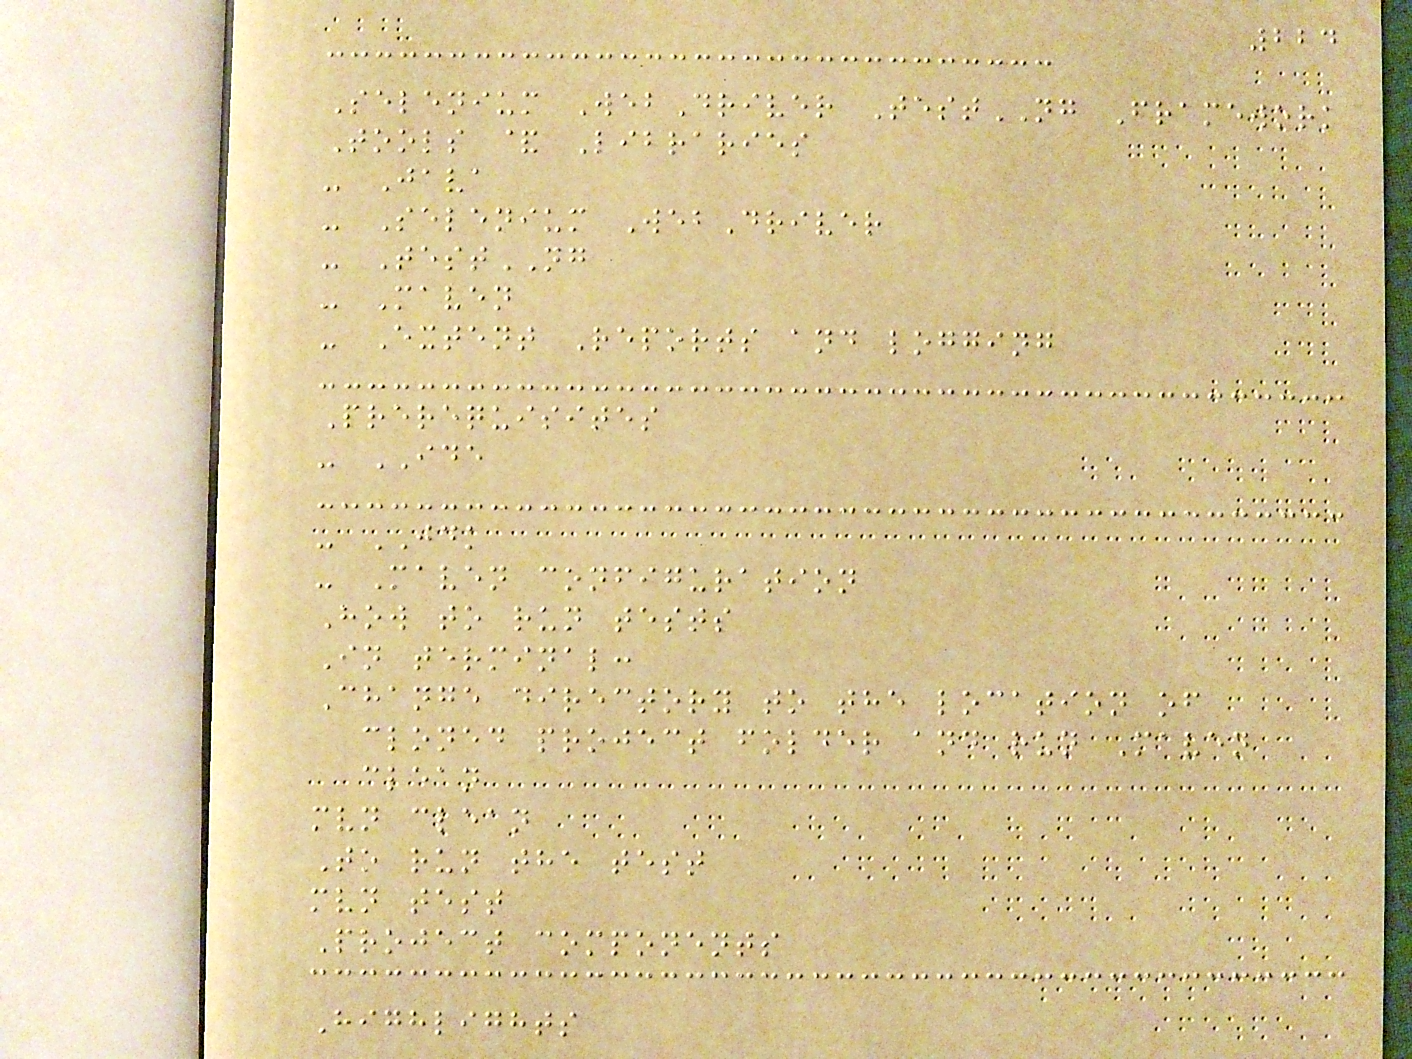224
Selenium WebDriver TestNG Framework
Tools & Libraries
- Java
- Selenium WebDriver
- TestNG
- Maven
- Extent Reports and logging
Prerequisites
- IDE
- JDK
- Maven configuration
How to run tests
In terminal:
Change directory to the location of
cloned project folder and run Maven
clean
mvn clean
To run the test
mvn test
Project components
Highlights
